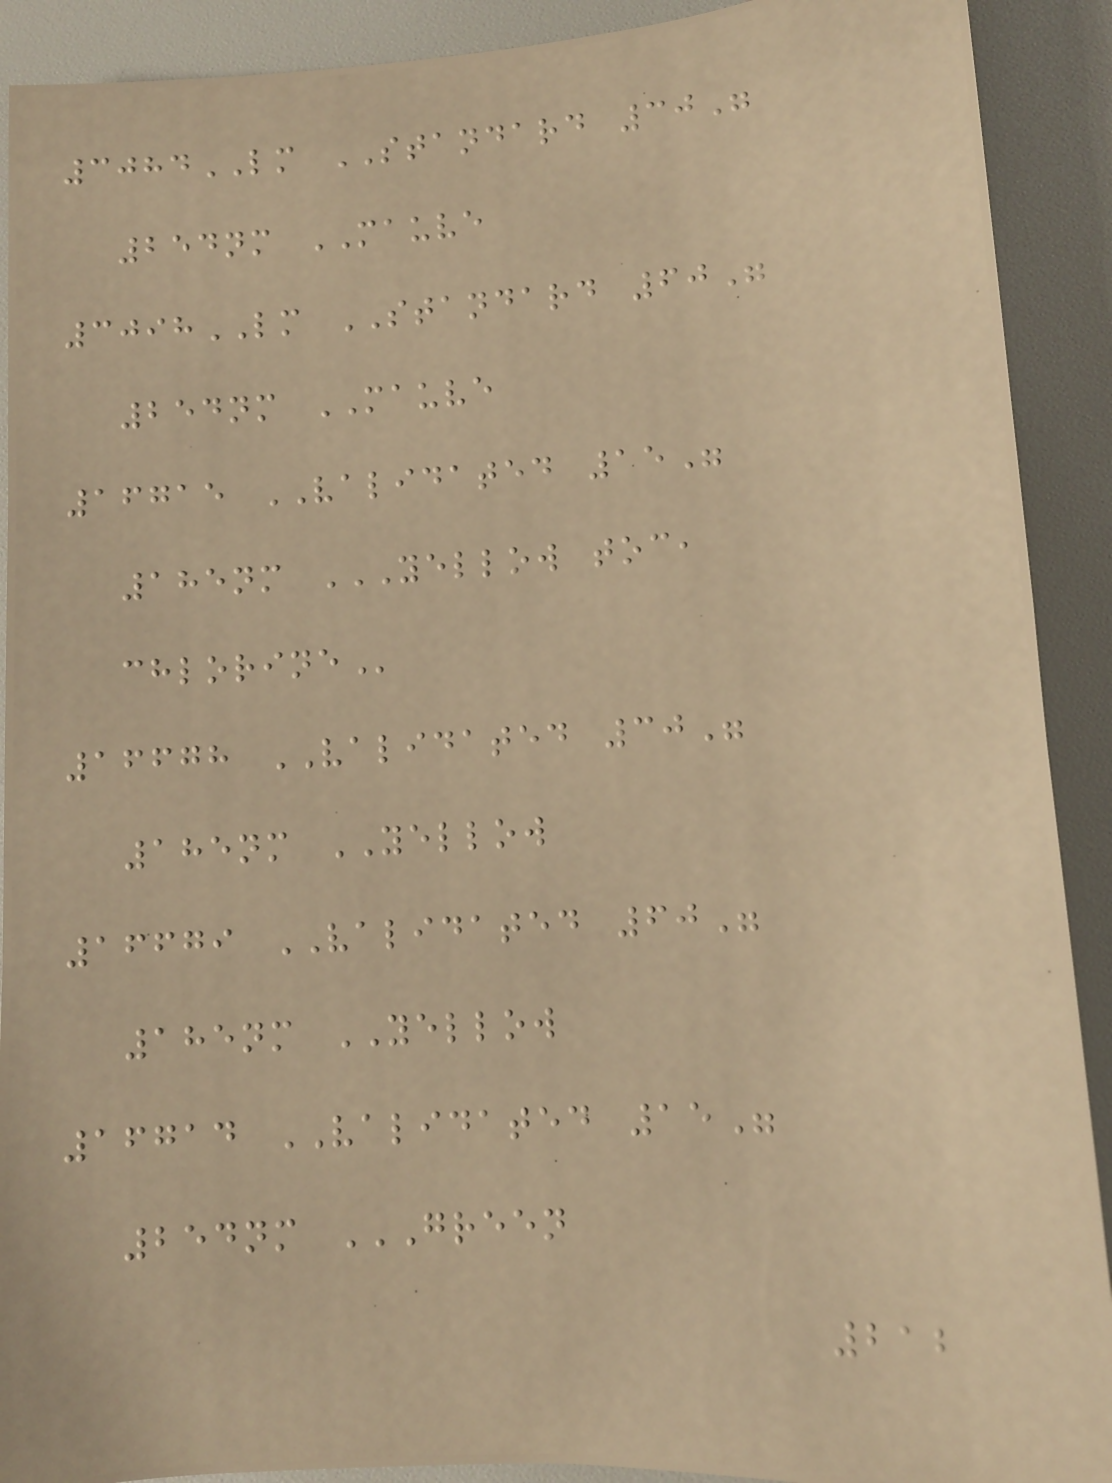3084LM STANDARD 30"
254nm MAUVE
3098LM STANDARD 60"
254nm MAUVE
16715 VALIDATED 15"
185nm YELLOW TOC,
CHLORINE
16678 VALIDATED 30"
185nm YELLOW
16679 VALIDATED 60"
185nm YELLOW
16714 VALIDATED 15"
254nm GREEN
212
